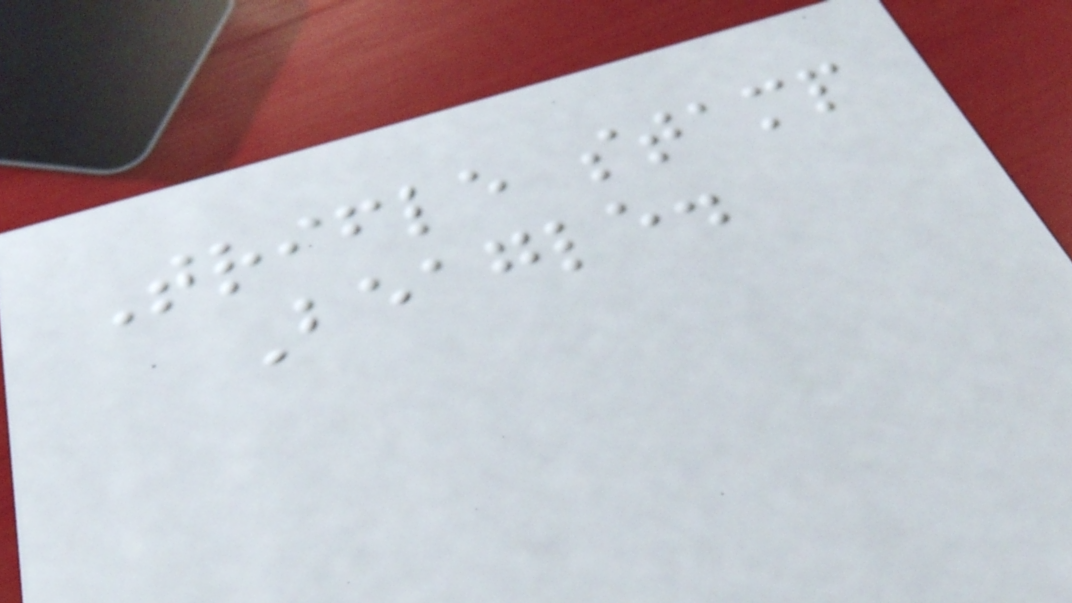Trifle stamp
Beagle.
